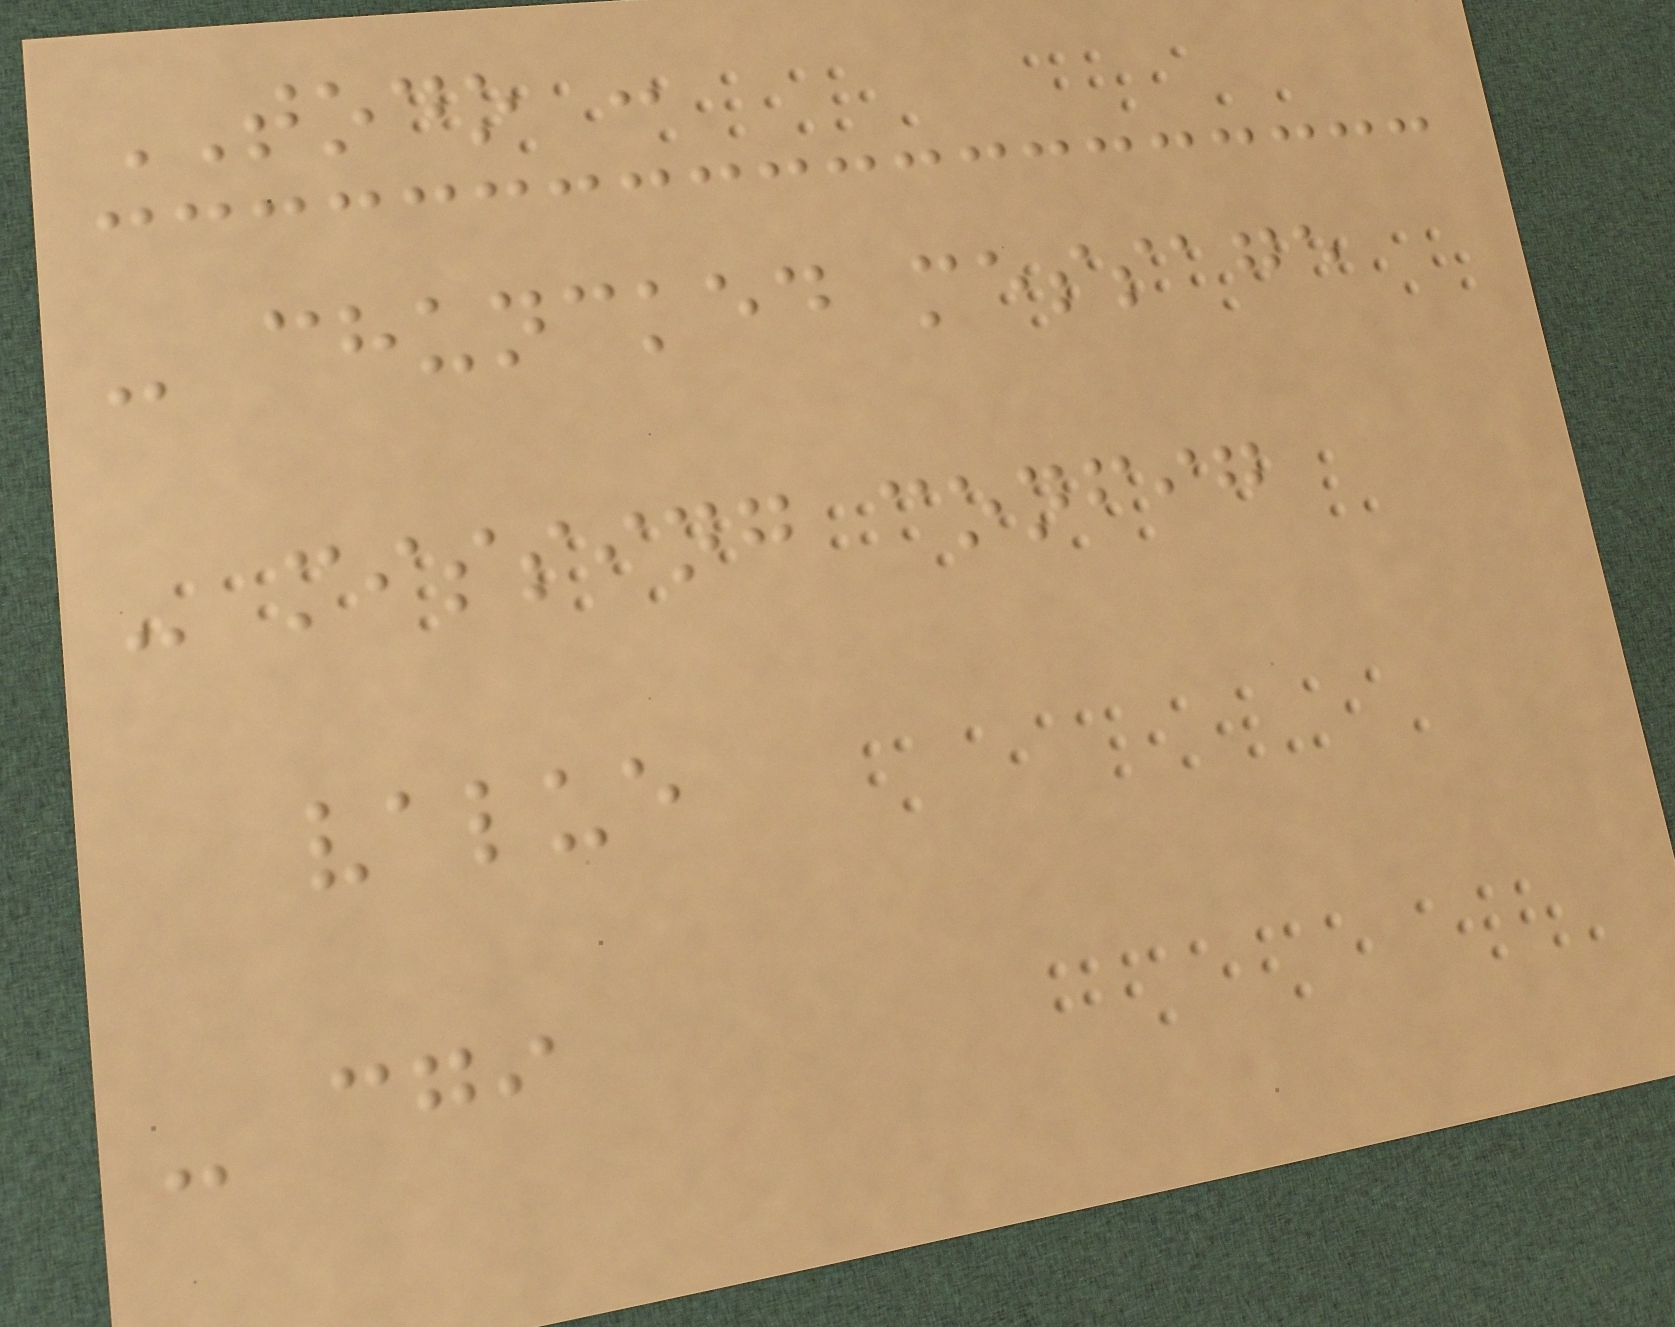TODO :
- chuncked message
- missing config
value
- cgi
